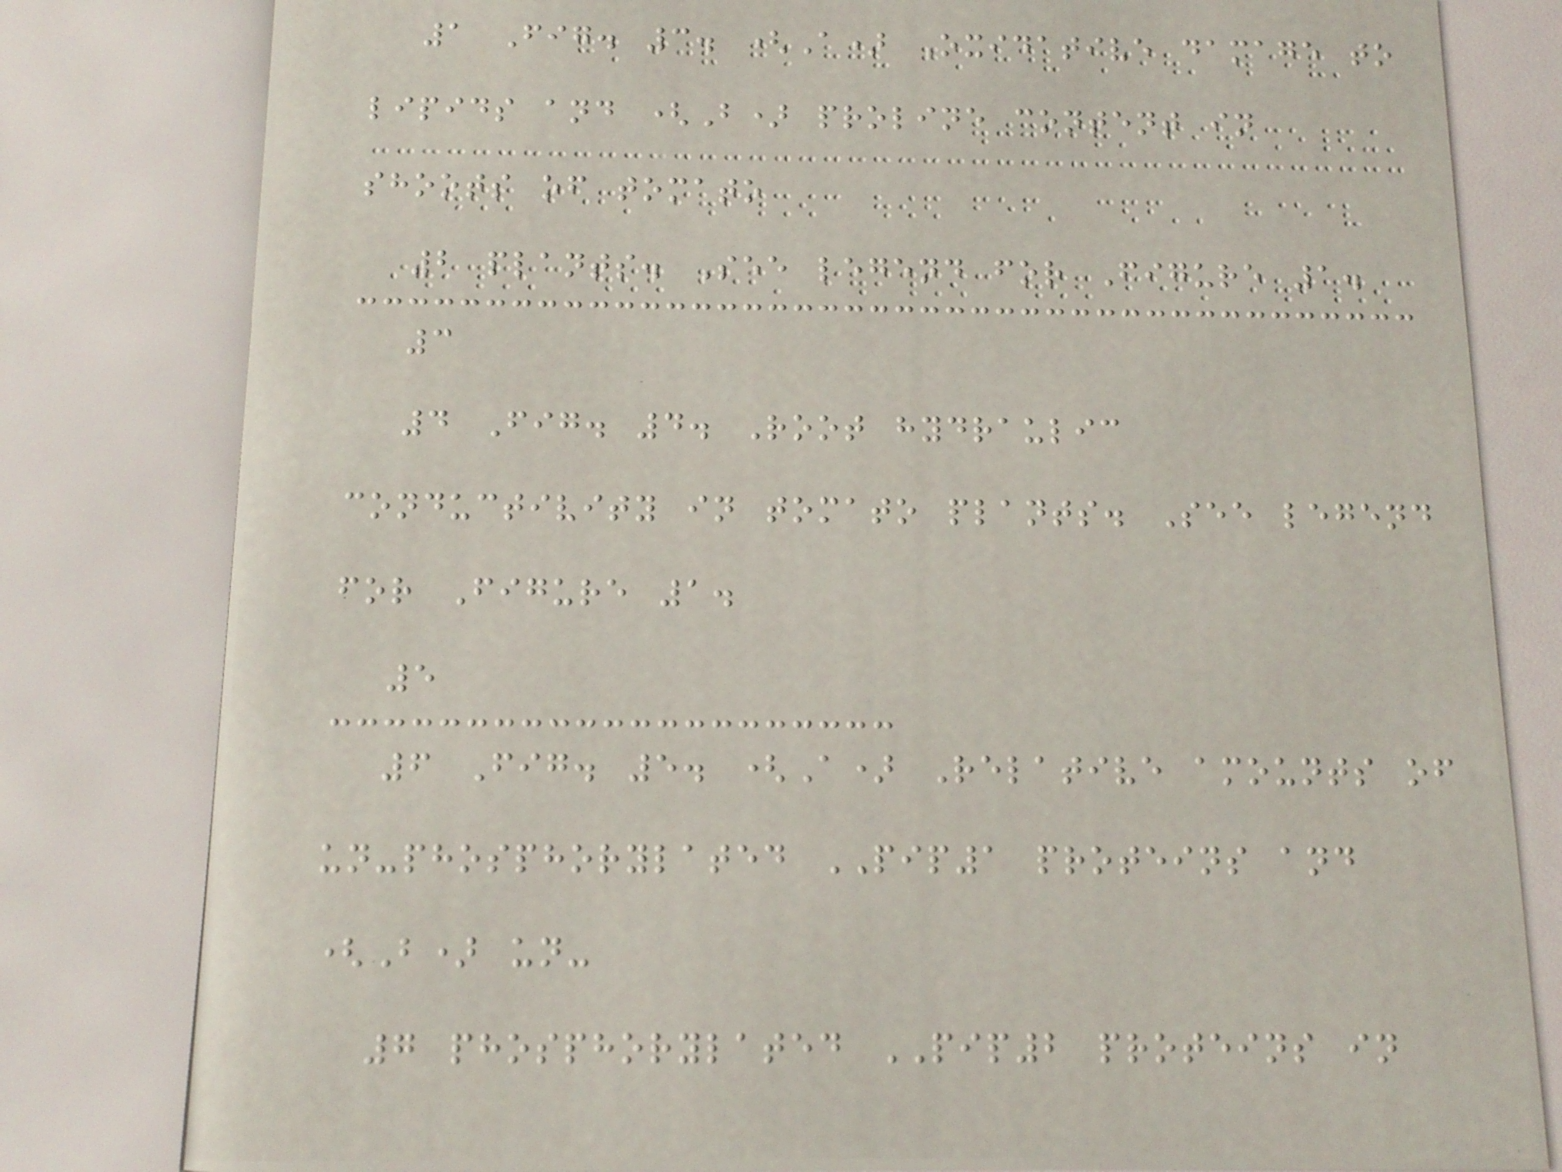1 Fig. 3. (A) Oxidative damage to
lipids and (B) proline content in
shoots of tomato
2 plants. See legend for Figure 1.
3
4 Fig. 4. Root hydraulic
conductivity in tomato plants. See legend
for Figure 1.
5
6 Fig. 5. (A) Relative amounts of
un-phosphorylated PIP1 proteins and
(B) un-
7 phosphorylated PIP2 proteins in
